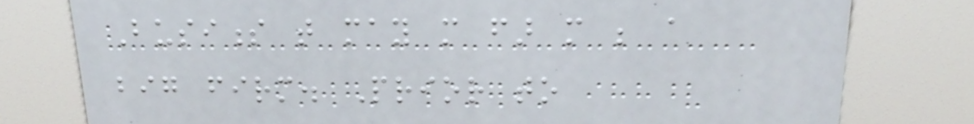Business that may more far more be a
big firm. Prior to
